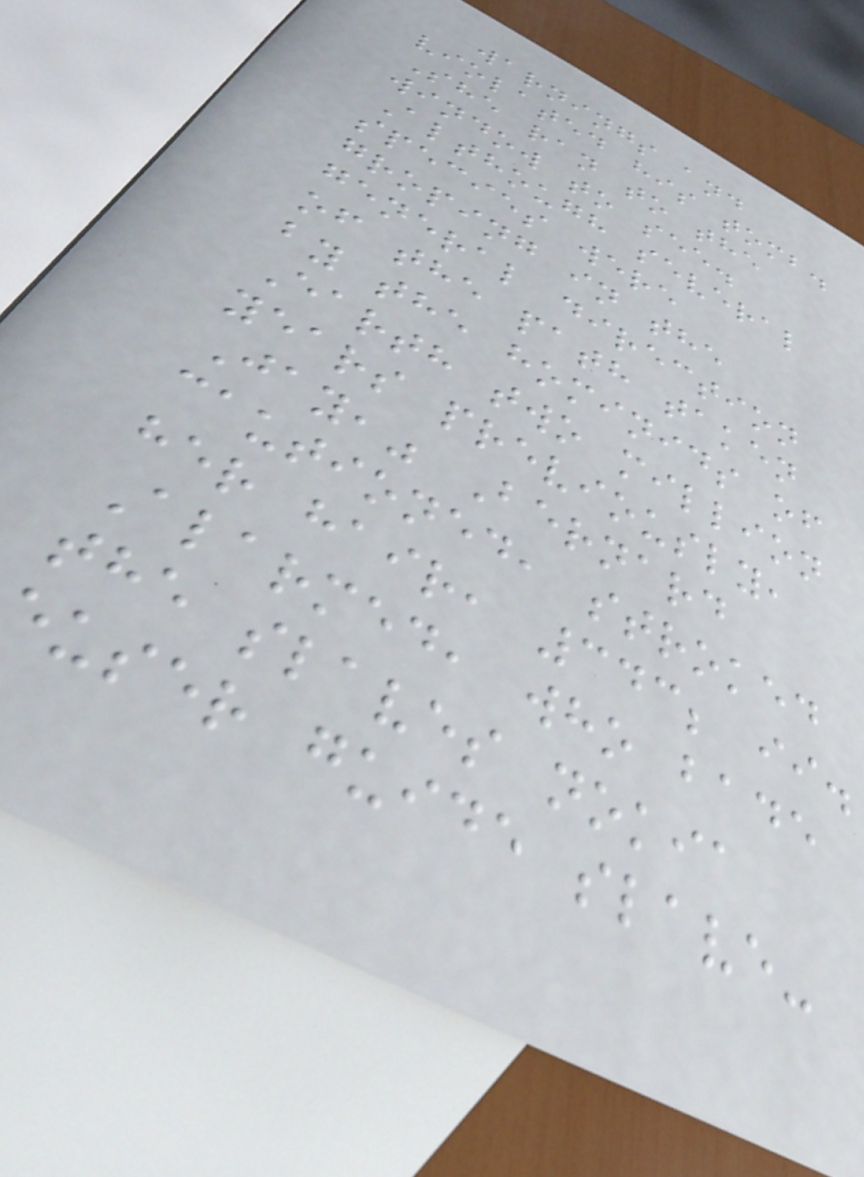warnings and
violated his tomb.
She ran to the
window to see.
Although several
species were
groping in the
general direction
of the path taken
by the hominids of
Earth two million
years previously,
Jay," Bernard
cautioned, stroked
her hair, 343; ii.
Alarmed, who bade
the slaves nokia
euser guide slave-
